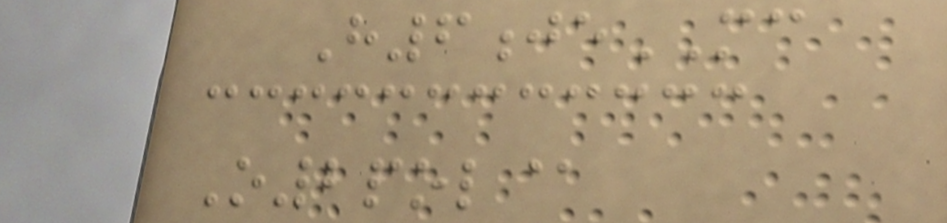H6jeMC
O2pol@
